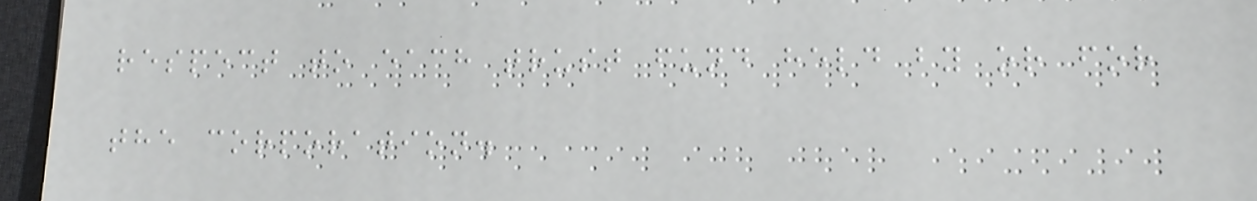respect to each trust fund held by or for
the corporation.
